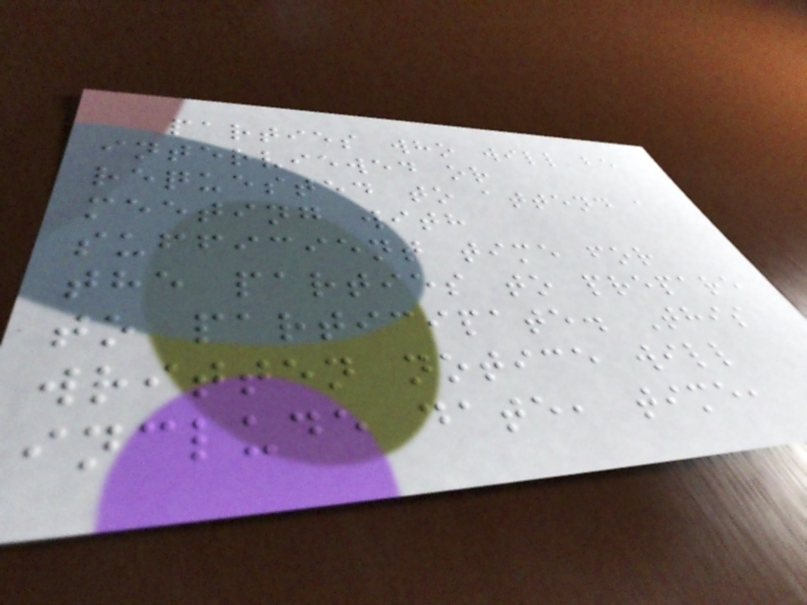parties who will be
interviewed or
requested to attend a
meeting with
sufficient time for
the parties to prepare
to participate. This
written notice will
include date, time,
